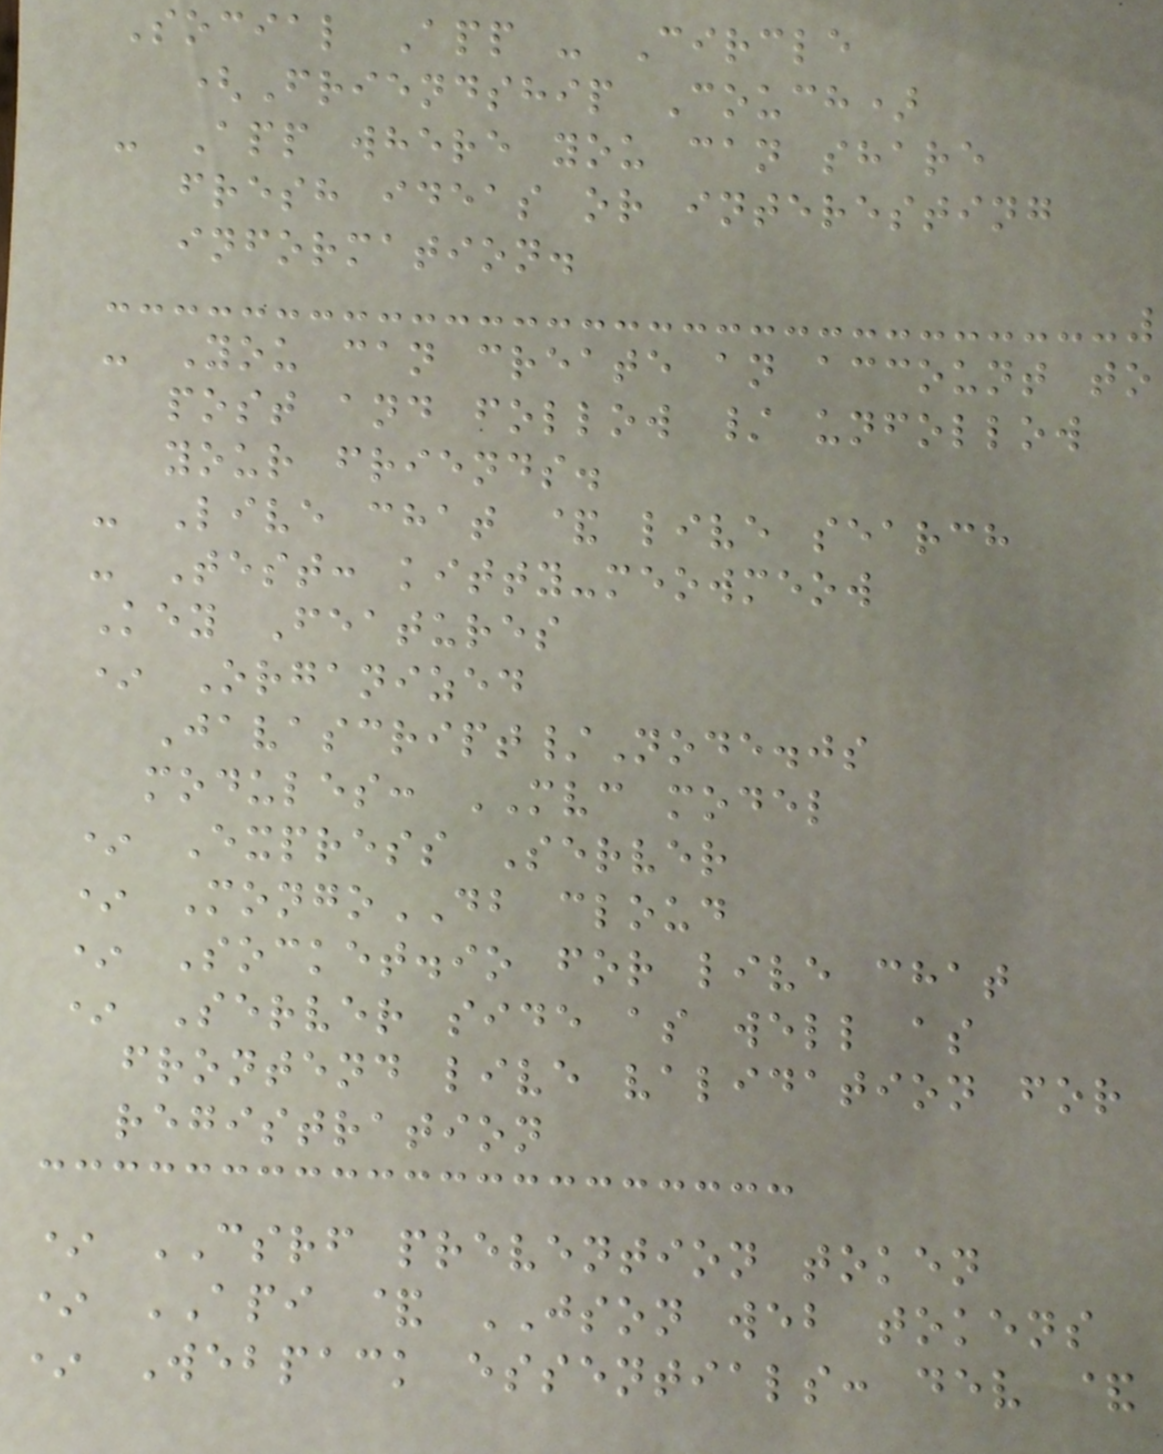Social App - Circle
(Friendship Couch)
- App where you can share
fresh ideas or interesting
information.
- You can create an account to
post and follow / unfollow
your friends.
- Live chat & live search
- Test: kitty-meowmeow
Key Features
* Organized
Javascript/Node.js
modules: MVC model
* Express Server
* MongoDB cloud
* Socket.io for live chat
* Server side as well as
frontend live validation for
registration
* CSRF prevention token
* API & JSON web tokens
* Webpack essentials: dev &
